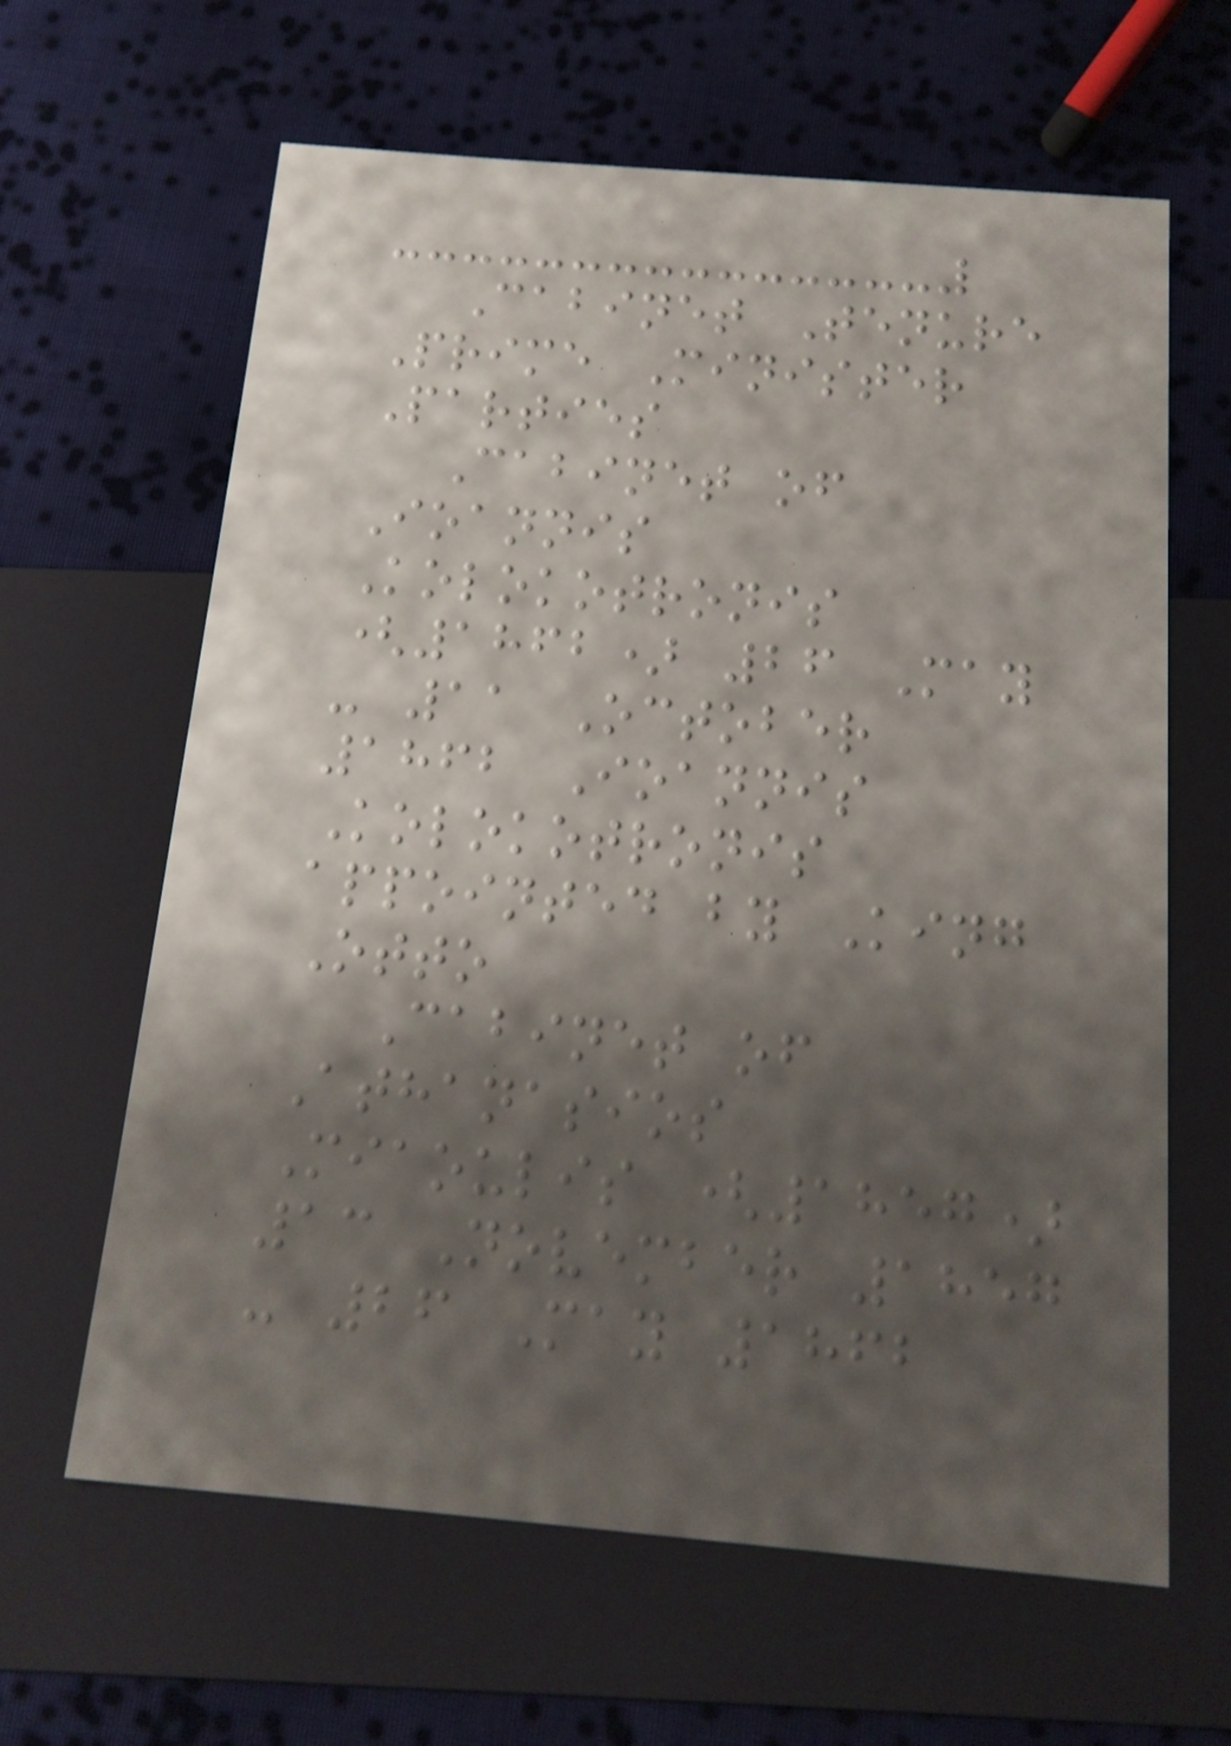Cabinet Tenure
Prime Minister
Parties
Cabinet of
Ioannis
Kolokotronis
(1862) 26 May
- 11 October
1862 Ioannis
Kolokotronis
appointed by King
Otto
Cabinet of
Athanasios
Miaoulis (1857)
13 November 1857
- 26 May 1862
